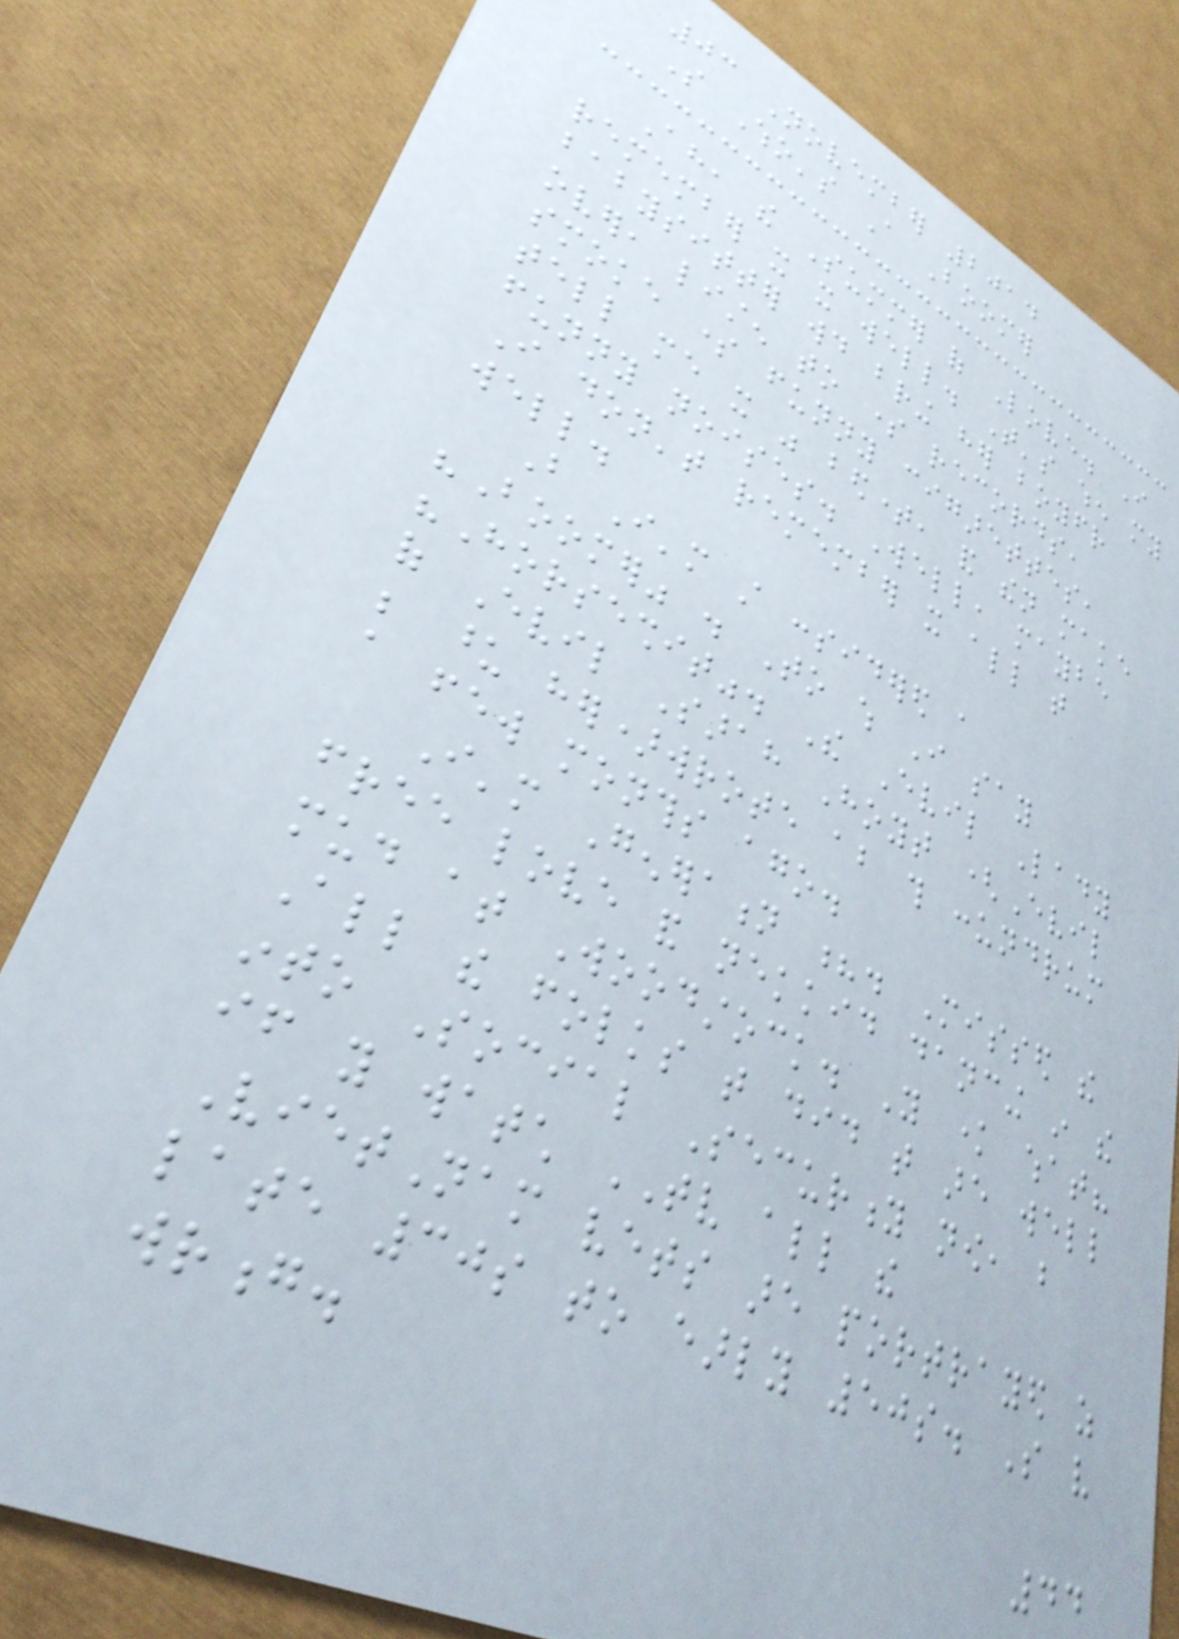03 November 2014
So Who's A Boomer
Ah, the Summer of Love. I
remember it it well. That's when my
babysitter would bring her boyfriend
over, listen to some records,
smoke some funny cigarettes,
tell me it was bedtime, and then make
funny noises. Well, maybe
I don't remember it all that
well.
But I'm still considered a
"Boomer" . To which I say
"Horseshit". The Evil Lady
of Evil Sarah Hoyt (Evil
be upon her)wrote about this conundrum
a few months ago.
I'm Generation ?. Missed the
free love and nekkid dancing in the
mud at Woodstock. You know what?
All the folks that did that are well
into Social Security now, but
if you watch TV all the
VietNam vets are portrayed as
late 30s to early 50s. So very
wrong.
44
